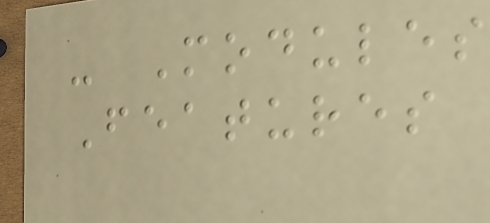- Modules
Features
